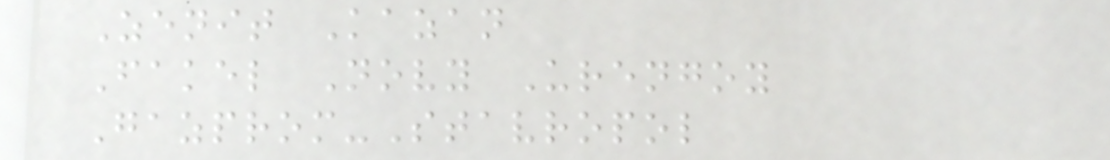Zenit Kazan
Fakel Novy Urengoy
Gazprom-Stavropol
